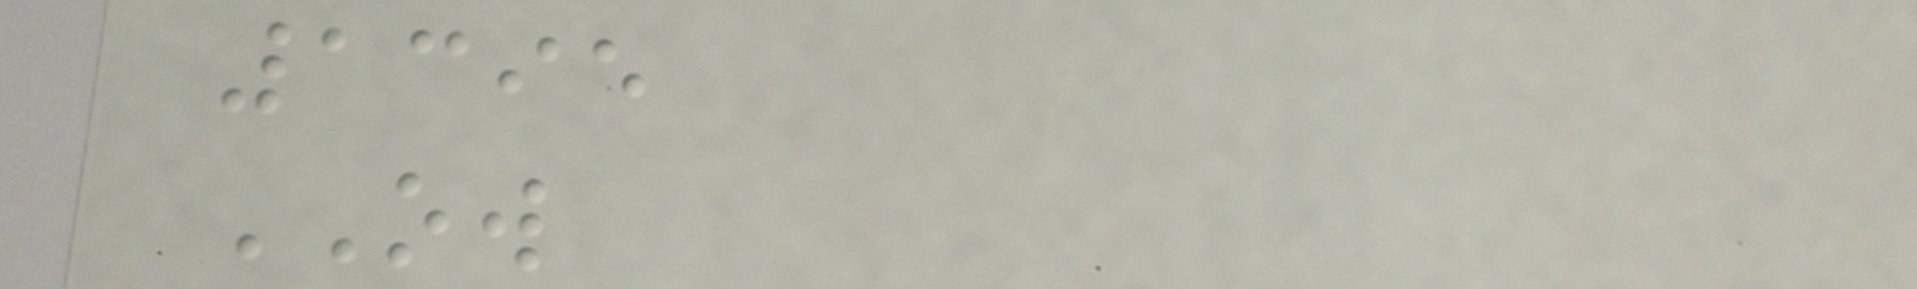1395
OW
